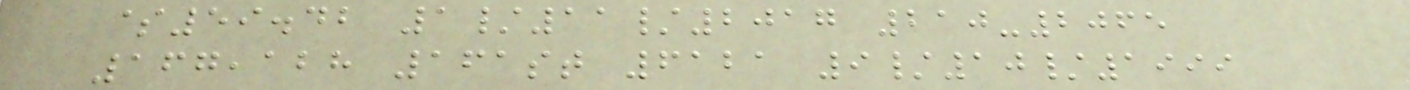$59.42 1/11/2017 210-2065
167,128 161st 6121 9/10/1999
